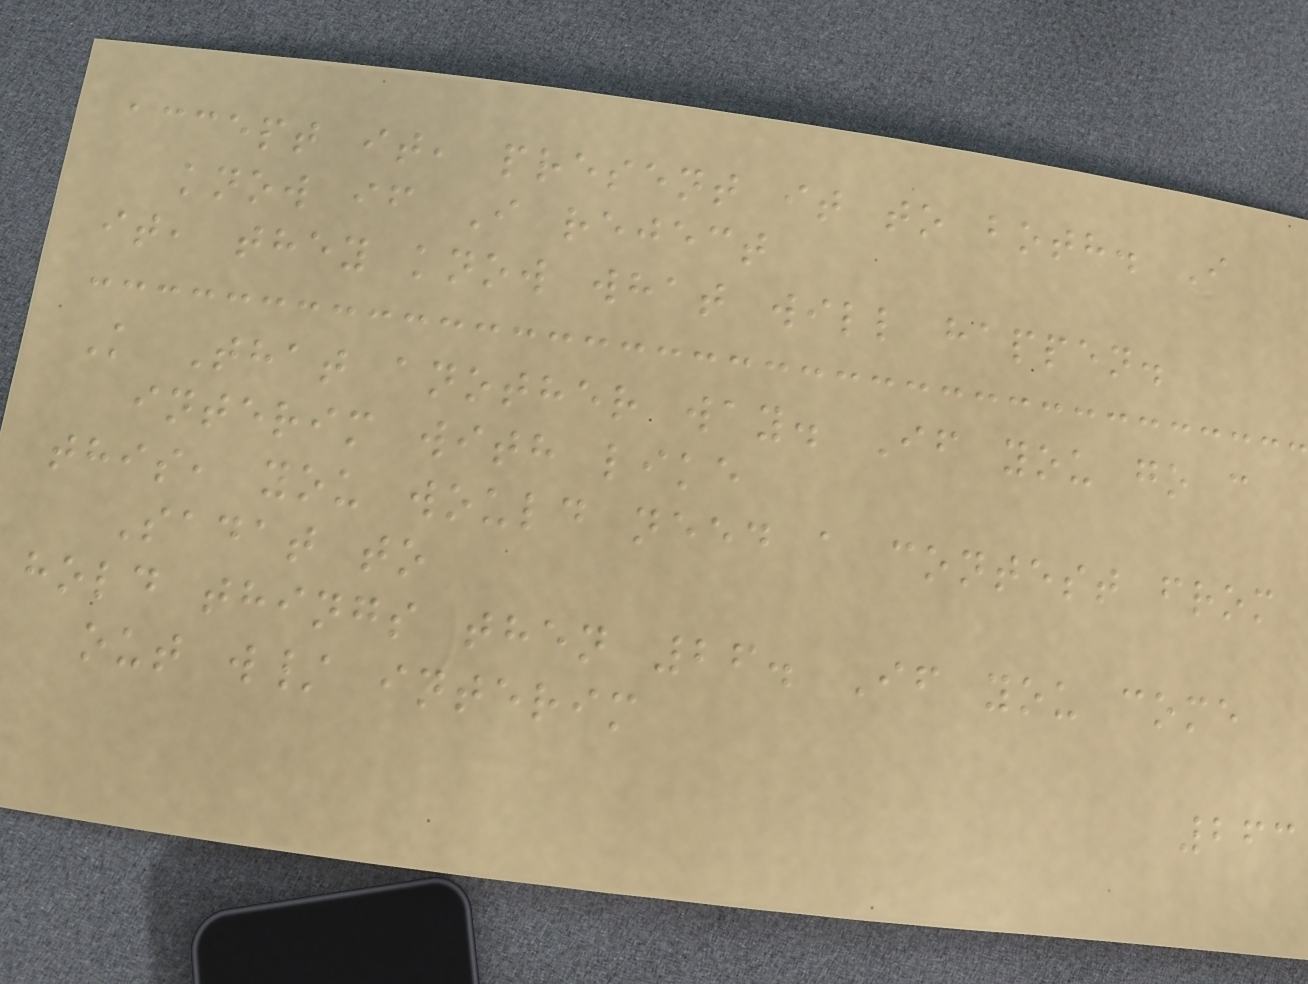accept it, present it to both. I
know if I reject
it, they know what will happen.
K That another way. If you go c
interim with like
this, you would need a contest from
Sadat to
hold things then 26. If you come
out w/ interim
263
